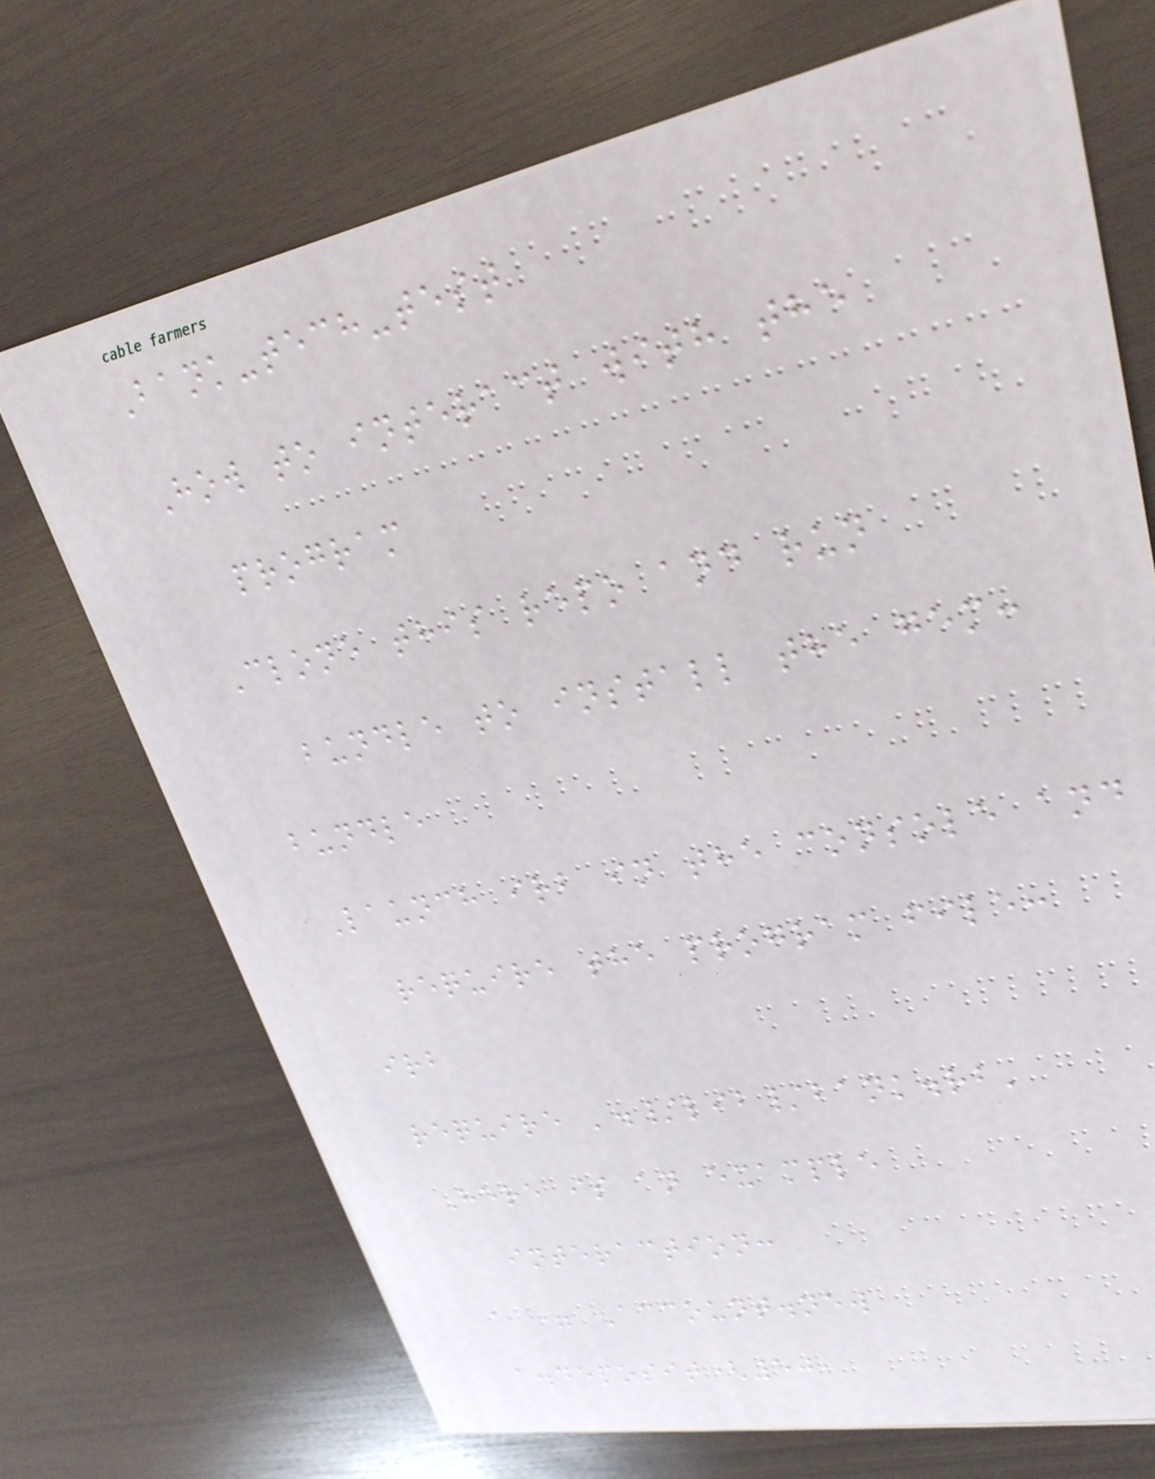Bank-tech-test
How to interact with the
program
Clone this repo and run
bundle to install the gem:
bundle
Launch irb in the console and
require the program file:
irb
require './lib/bank.rb'
Here is an example
interaction:
a = Account.new
a.deposit(50,
